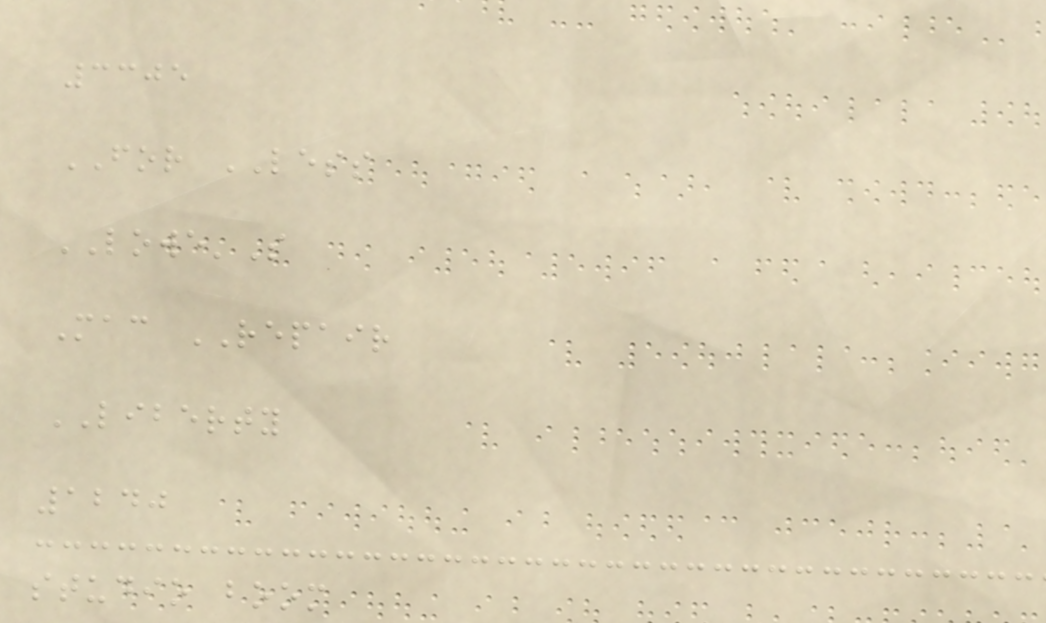3305
FOR LESS
LOWE'S
Mac REPAIR
LIBERTY
1240
studio boom
